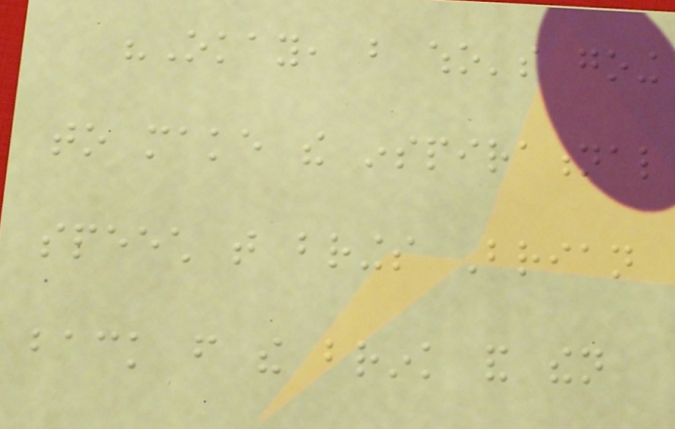"Okay, but who's going
to make the inspirational
speech that brings Brian
back from the brink and then
